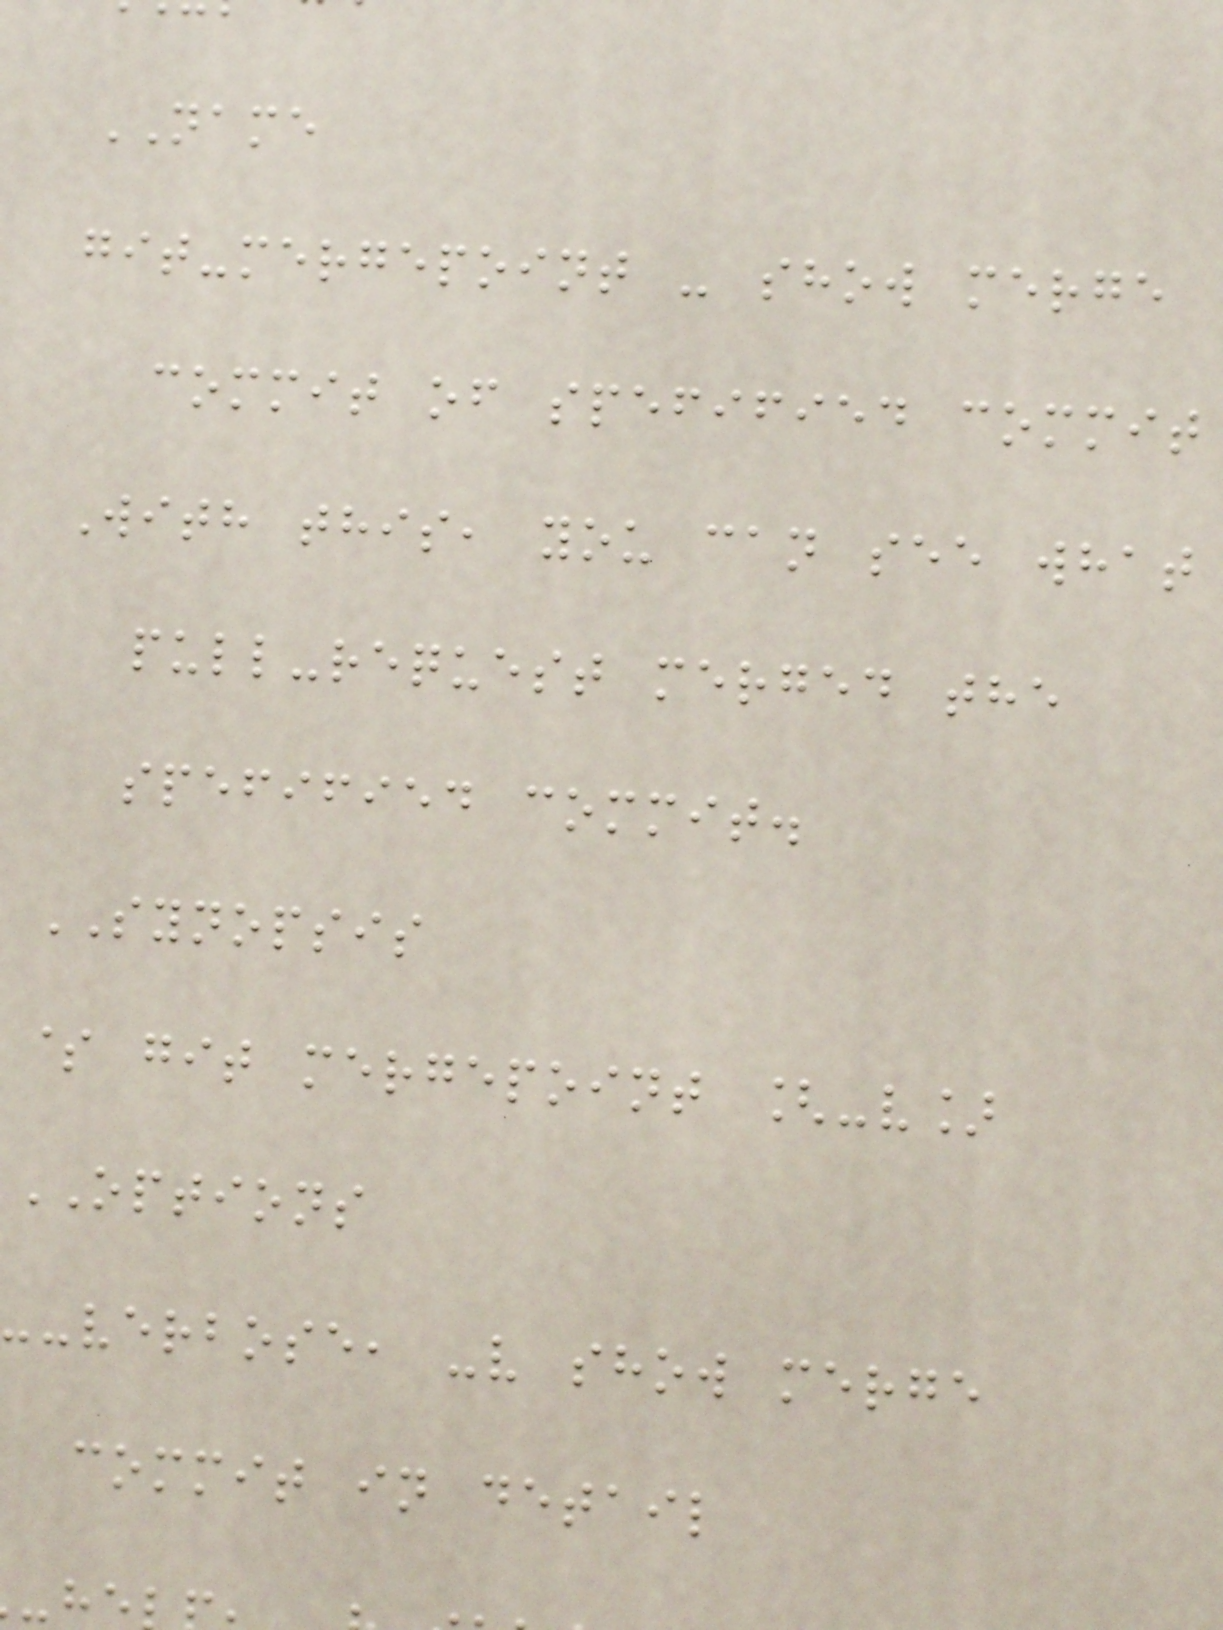NAME
git-mergepoint - show merge
commit of spefified commit
With this, you can see what
pull-request merged the
spefified commit.
SYNOPSIS
$ git mergepoint [-v]
OPTIONS
--verbose, -v show merge
commit in detail
